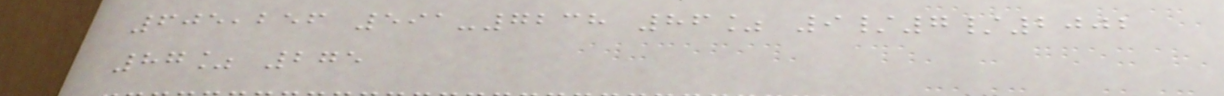605,256 591-7238 86% 9/7/2002
87% 275
